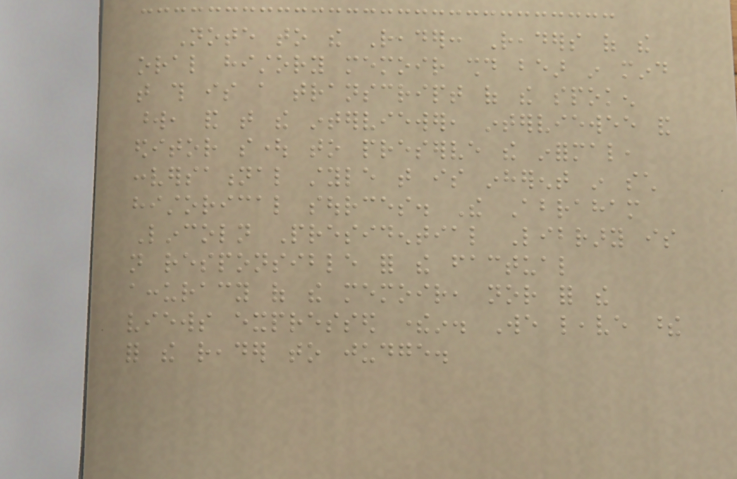Note to the Reader: Readers of the
oral history memoir should bear in mind
that this is a transcript of the spoken
word, and that the interviewer, interviewee and
editor sought to preserve the informal,
conversational style that is inherent in such
historical sources. The Abraham
Lincoln Presidential Library is
not responsible for the factual
accuracy of the memoir, nor for the
views expressed therein. We leave these
for the reader to judge.
